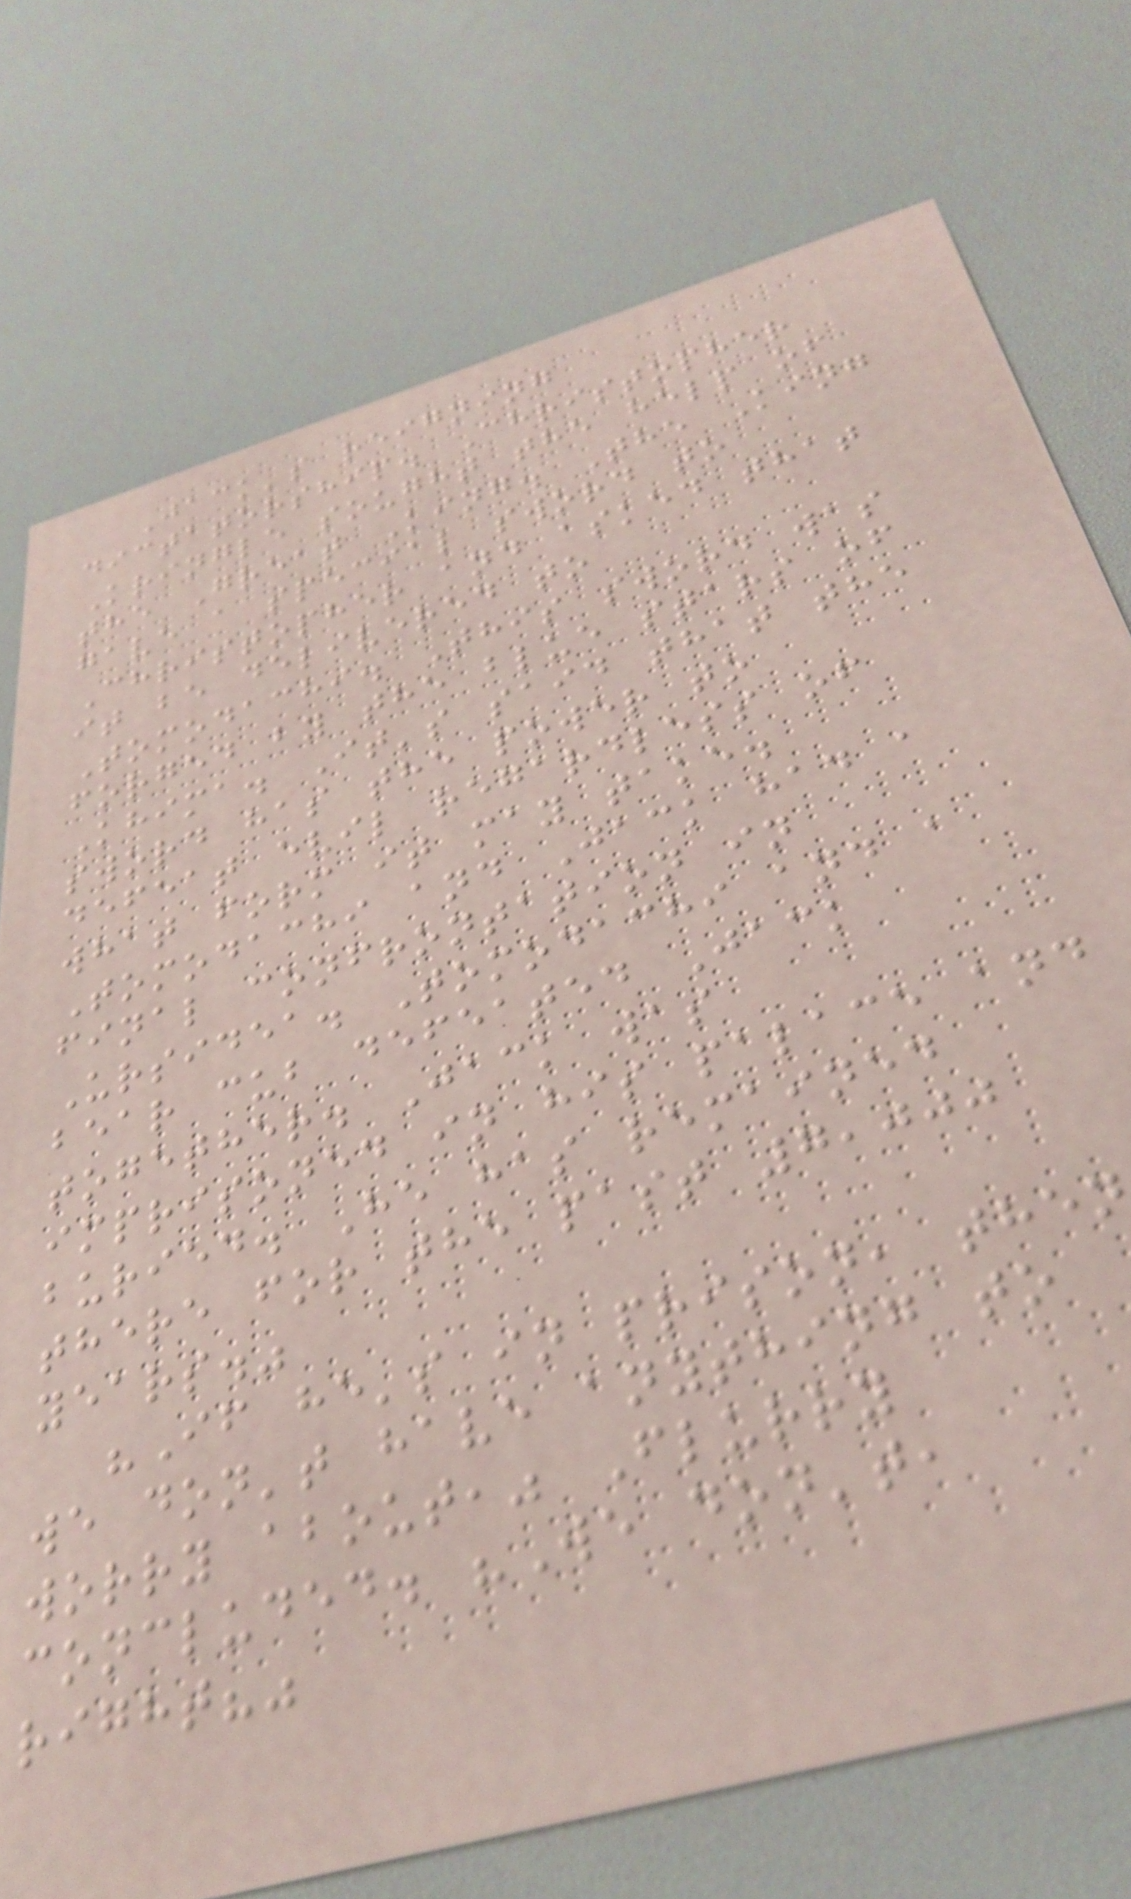Jack's reigning
dictatorship. Christopher
Kringle sought the help of
the Great King. The King
gave a special sword to
Christopher and asked that
it be delivered to
Tomodachi. This sword was
forged by the blue stars of
Khima. It's said that the
sword has the power to
defeat evil regardless of
what form it may take.
Tomodachi and Jack had a
final confrontation in
Ursidea. Tomodachi and a
bear cub defeated Jack
together. Jack was
imprisoned in his palace and
buried. He has remained
there for the past 7,000
years."
"If he's in prison, then
we don't have anything to
worry about," Flurry
concluded. "We don't,
right?"
